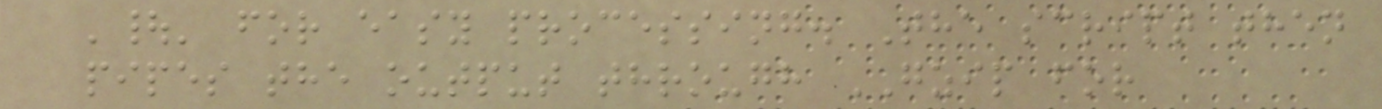'|' for easy processing. The script then
pipes the output through GZIP for
